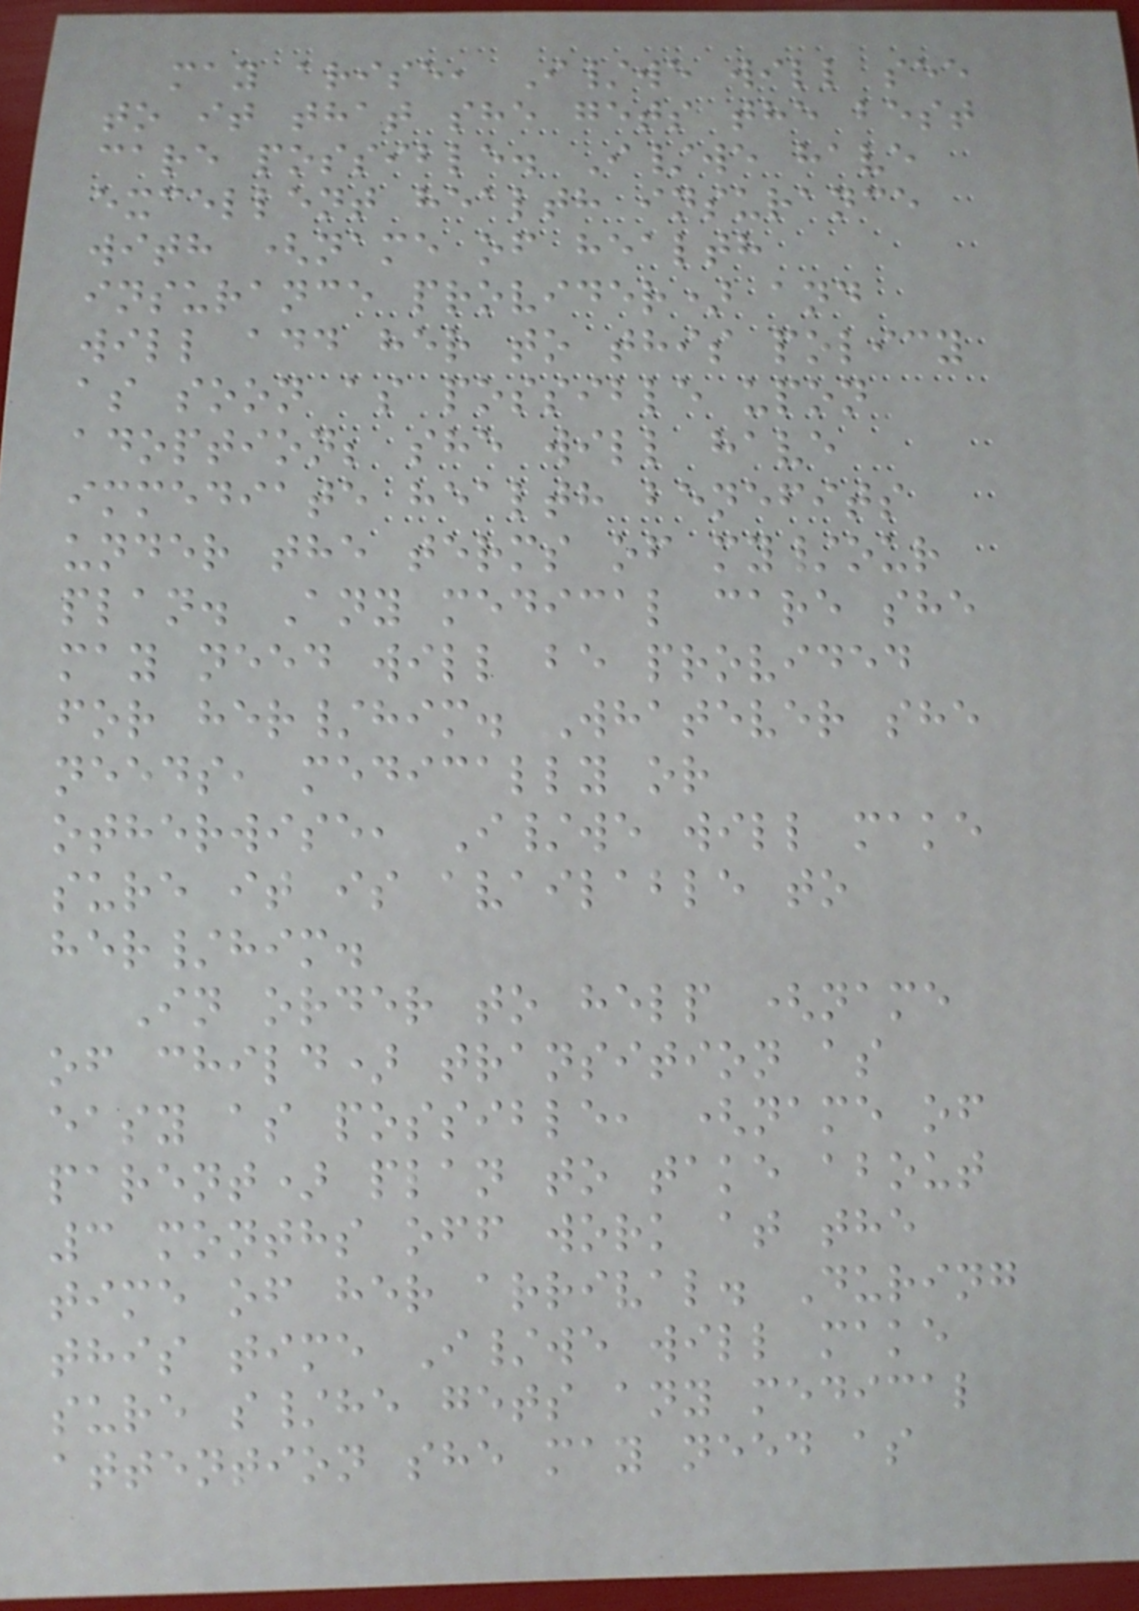may arise, I/we will see
to it that she gets the best
care possible. I/we have
excellent health insurance
with (name of health
insurance provider) and
will add her to this policy
as soon as possible upon
adoption; she will have
immediate health benefits
under the terms of my/our
plan. Any medical care she
may need will be provided
for her/him. Whatever she
needs, medically or
otherwise, I/we will make
sure it is available to
her/him.
In order to help (name
of child) transition as
easy as possible, (name of
parent) plan to take about
3 months off work at the
time of her arrival. During
this time I/we will make
sure s/he gets any medical
attention she may need as
